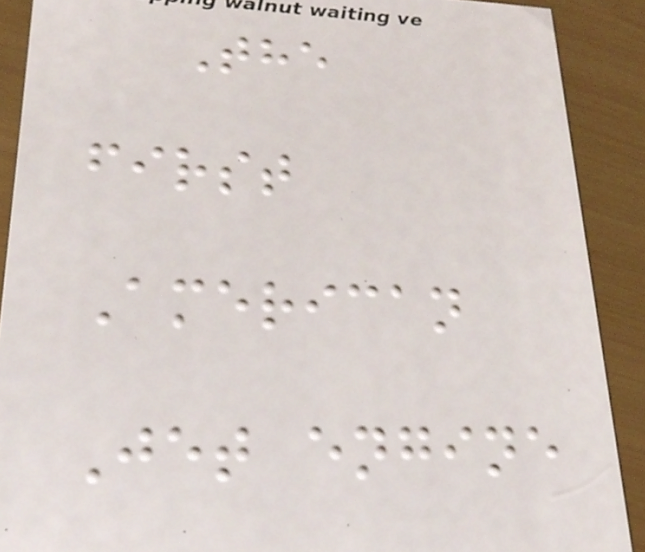The
first
American
Jet engine
